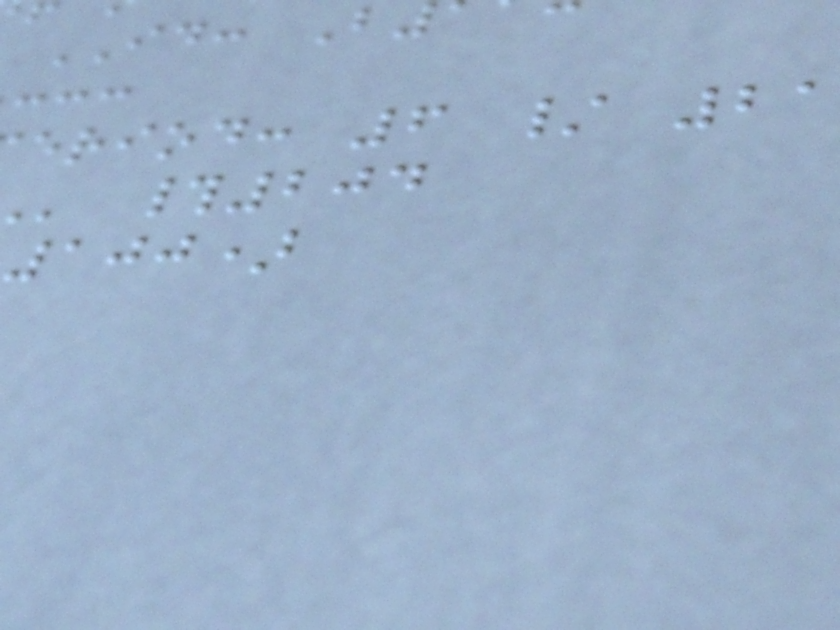ID: B
eriod: 6 / 21
